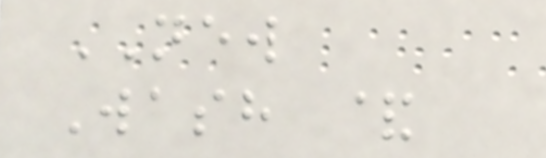NEW
Wash &
